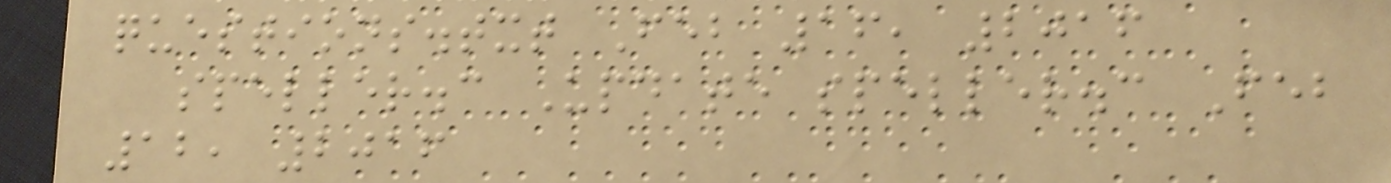questions.txt Feb 16, 2016
speller.c Update speller.c Feb
12, 2016
